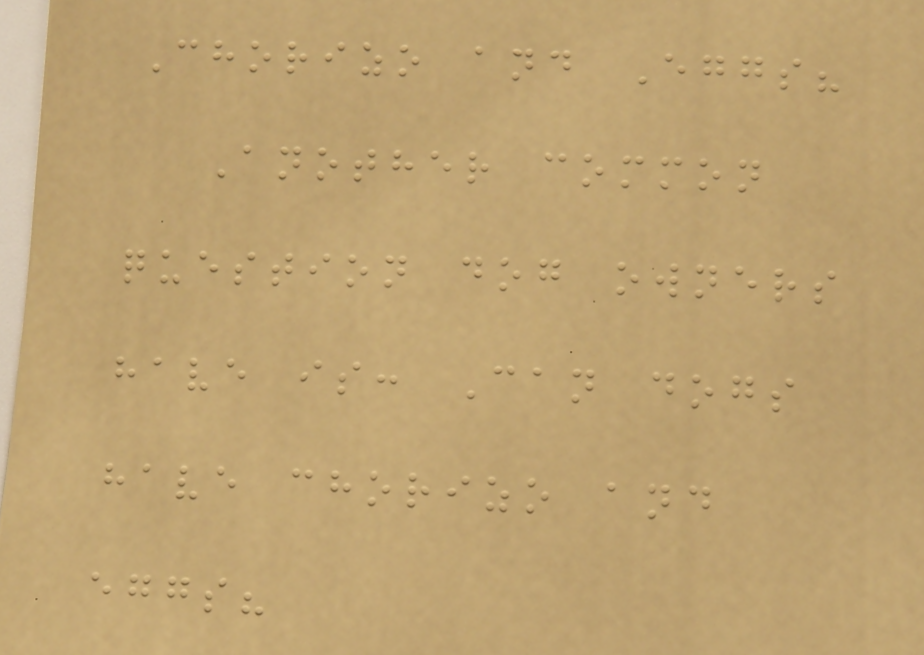Chorizo and Eggs?
Another common
question dog owners
have is: Can dogs
have chorizo and
eggs?
